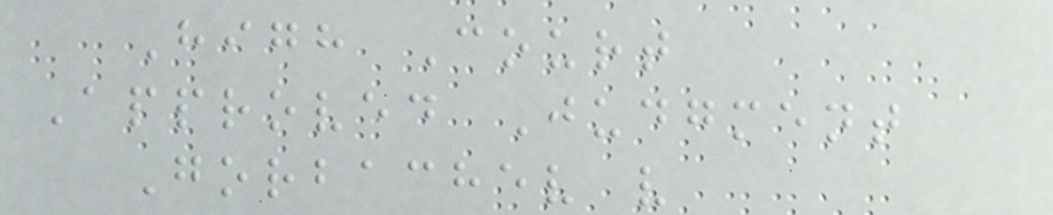High Court
Approved Judgment
Gorbachev v
